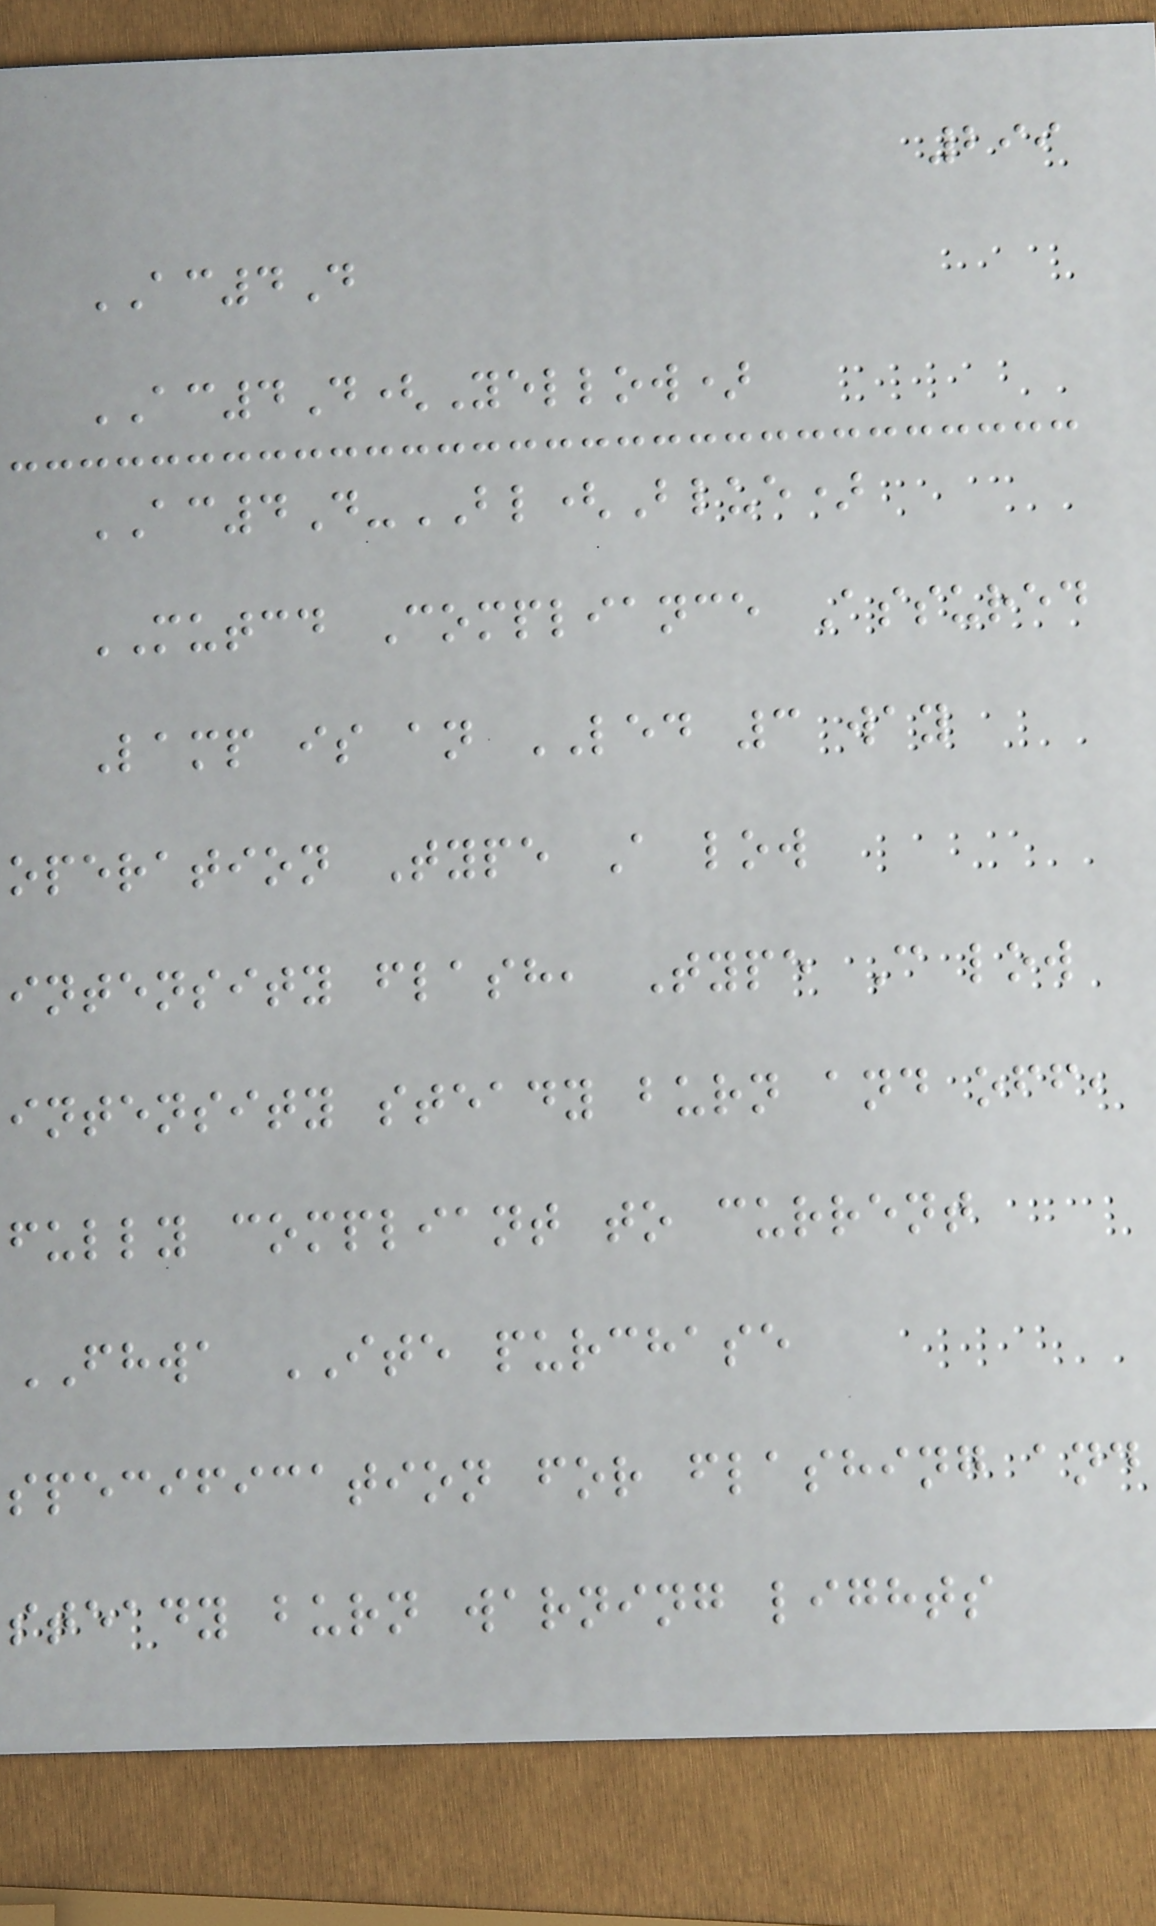299
AC4D
AC4D(Yellow)
AC4D-BL(Blue)
MUTCD Compliance Assured
Lamp is an LED 3 way
operation Type A low
intensity flash, Type C low
intensity steady burn and off,
fully compliant to current
FHWA ITE purchase
specification for flashing and
steady burn warning lights
